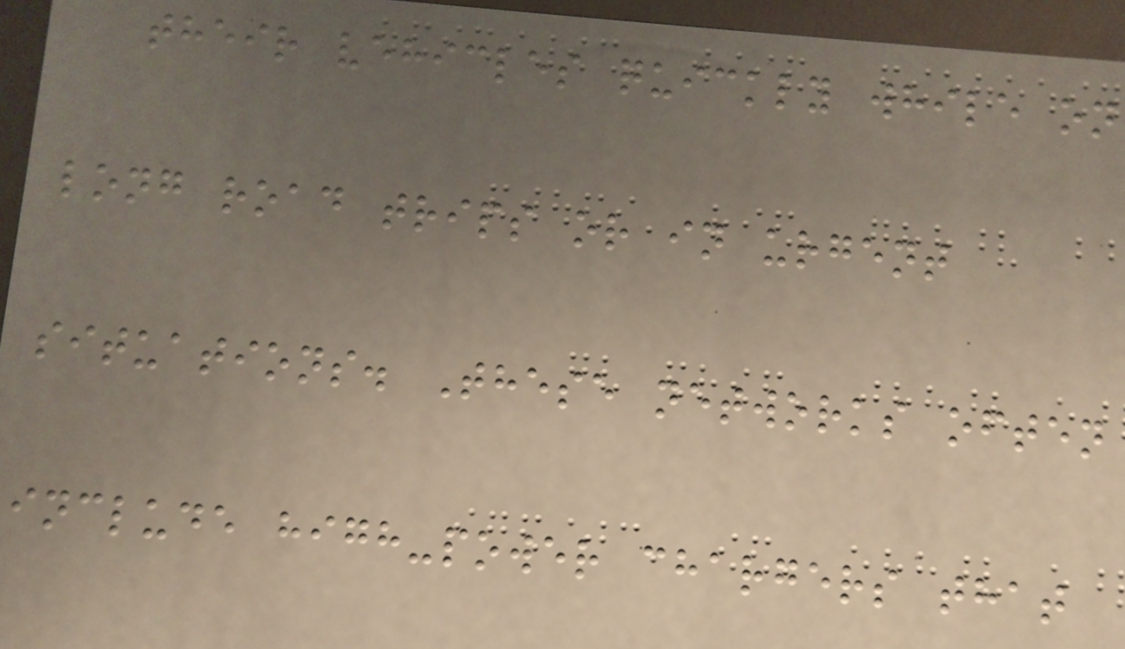their vehicles quickly while on
long road trips or in urgent
situations. These networks often
include high-power chargers that
